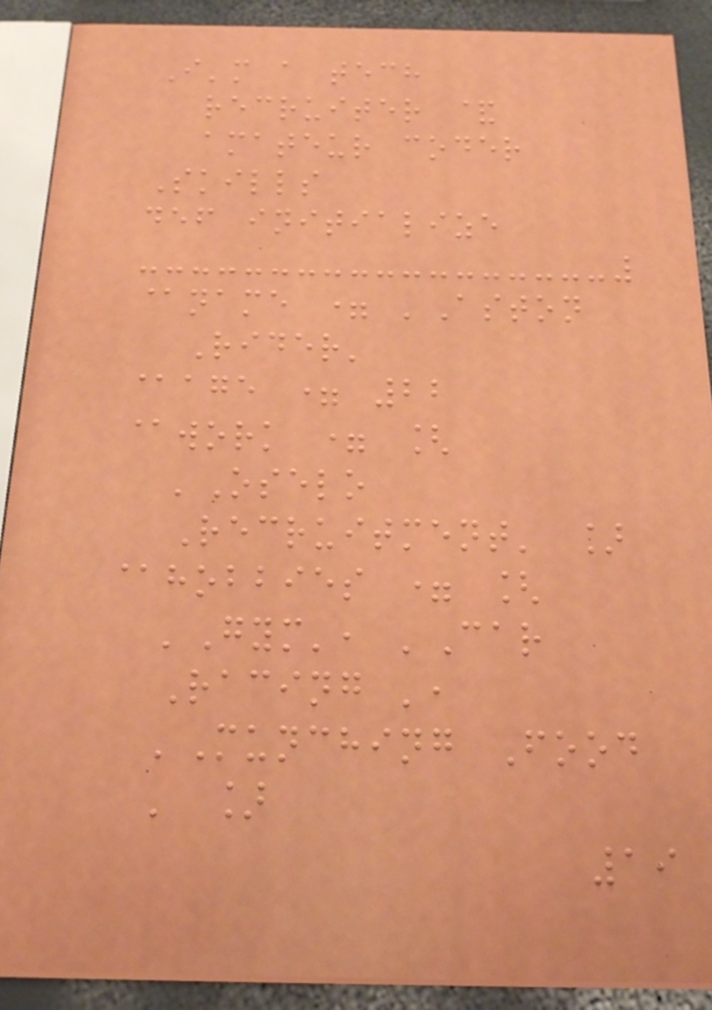I'm a tech
recruiter &
amateur coder
Skills
def initialize
@name = 'Aston
Rider'
@age = 22
@work = [
'Oselo
Recruitment' ]
@hobbies = [
'Gym', 'Car
Racing ',
'Munching Food
' ]
19
